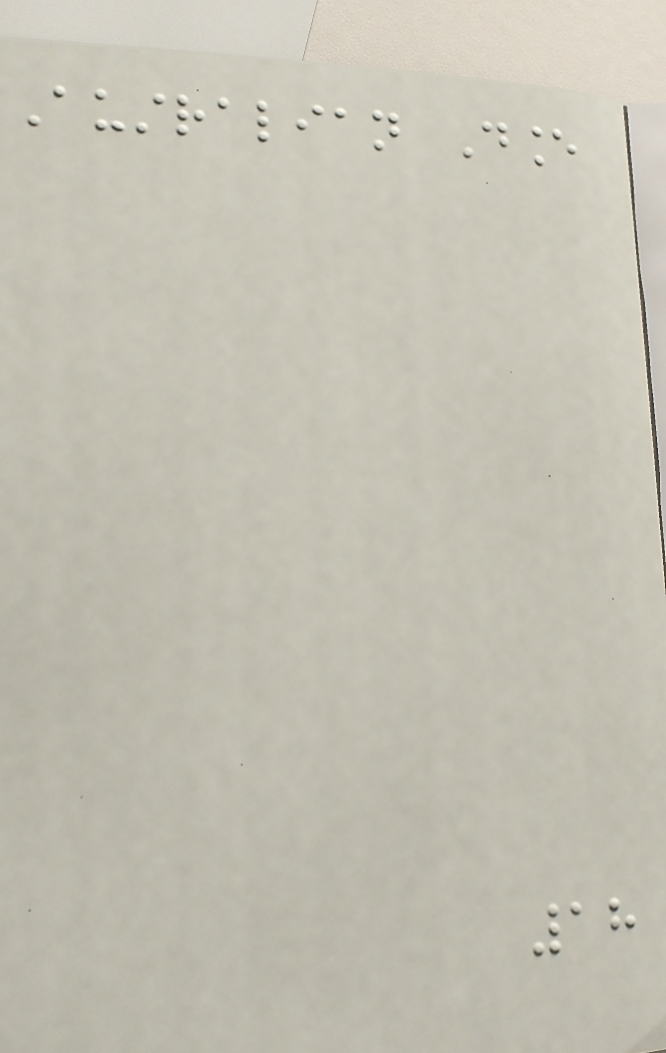Australian Dance
18
